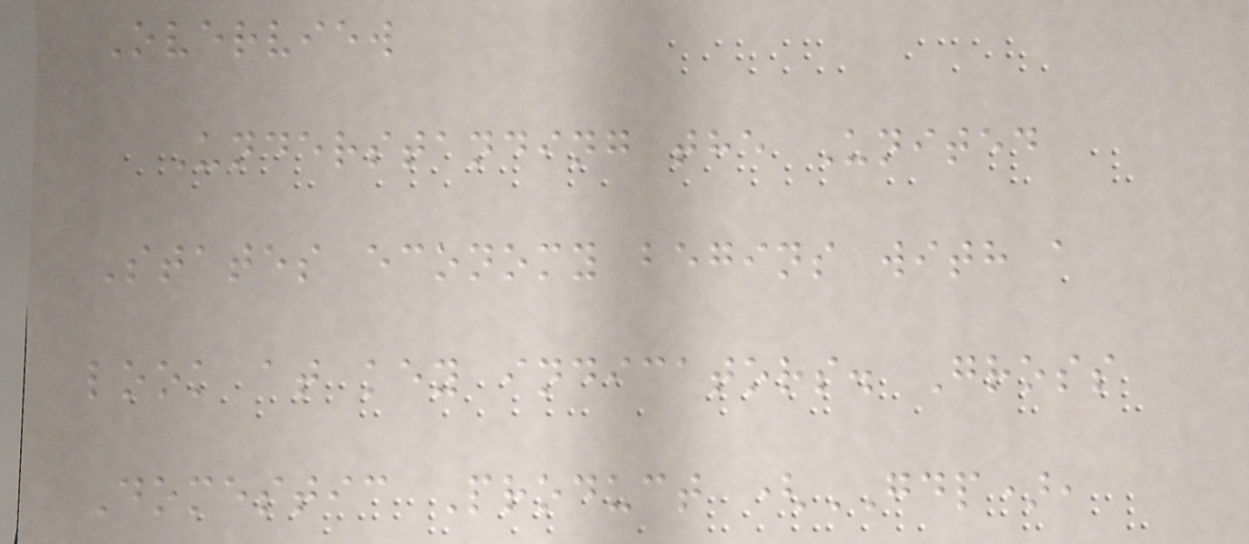Overview
Understanding the United
States economy begins with a
look at key indicators. Gross
Domestic Product (GDP),
